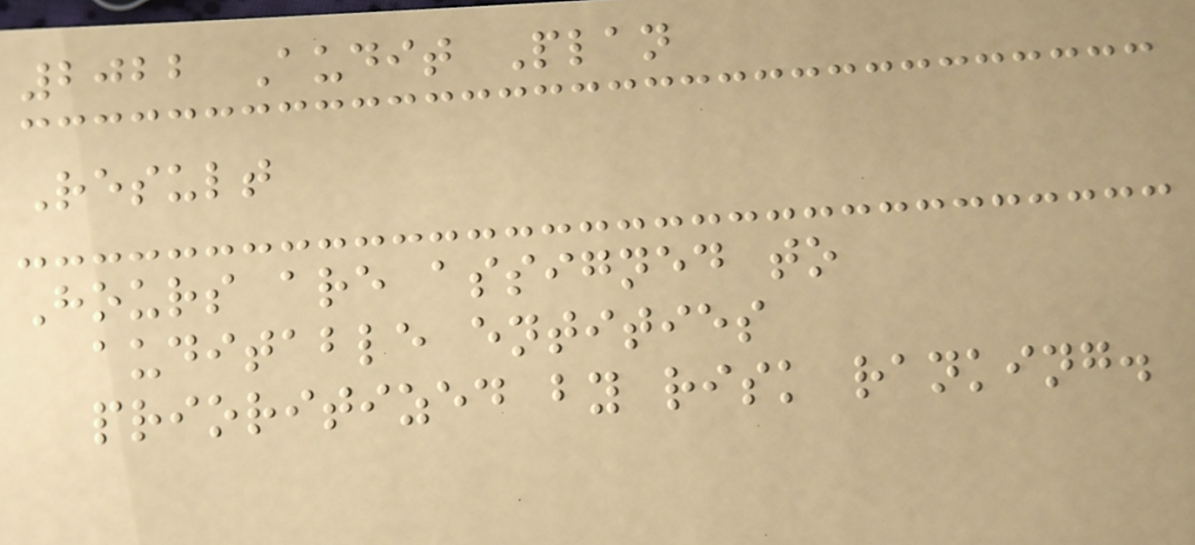2022 Audit Plan
Result
Hours are assigned to
auditable entities
prioritized by risk ranking.
